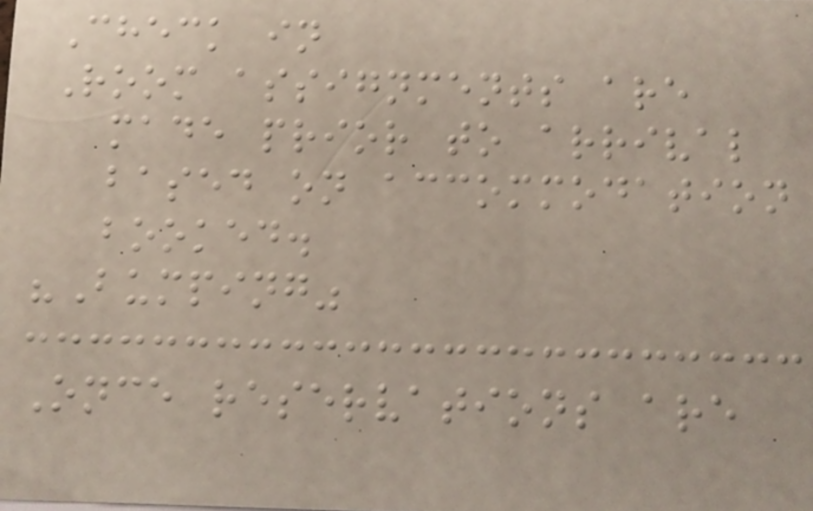Check in
Room assignments are
made prior to arrival
based on accommodation
booked.
"Bumping"
Once reservations are
